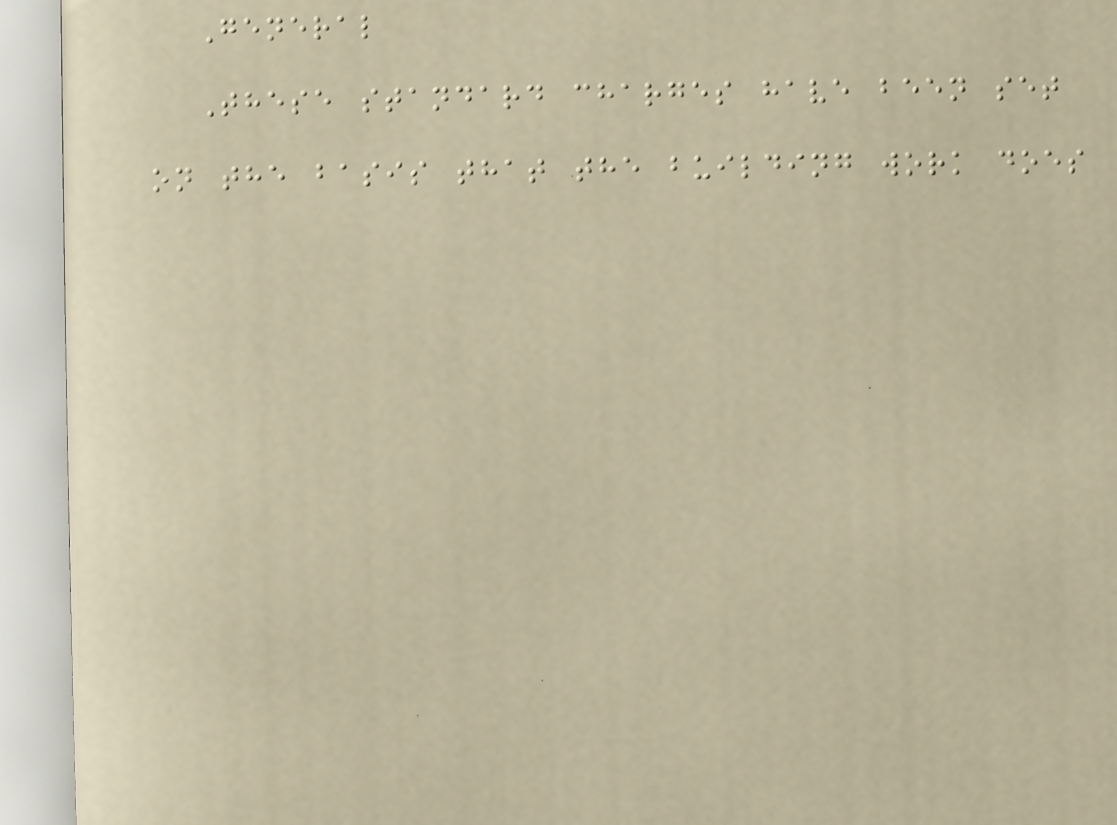General
These standard charges have been set
on the basis that the building work does
